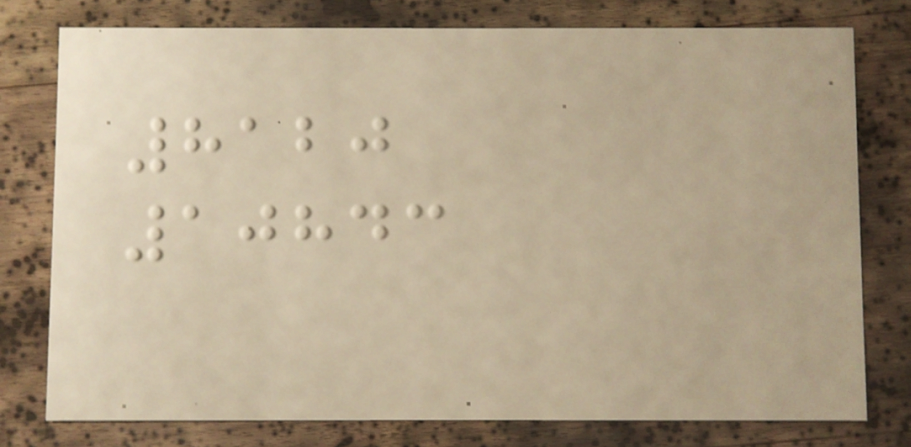8120
10843
